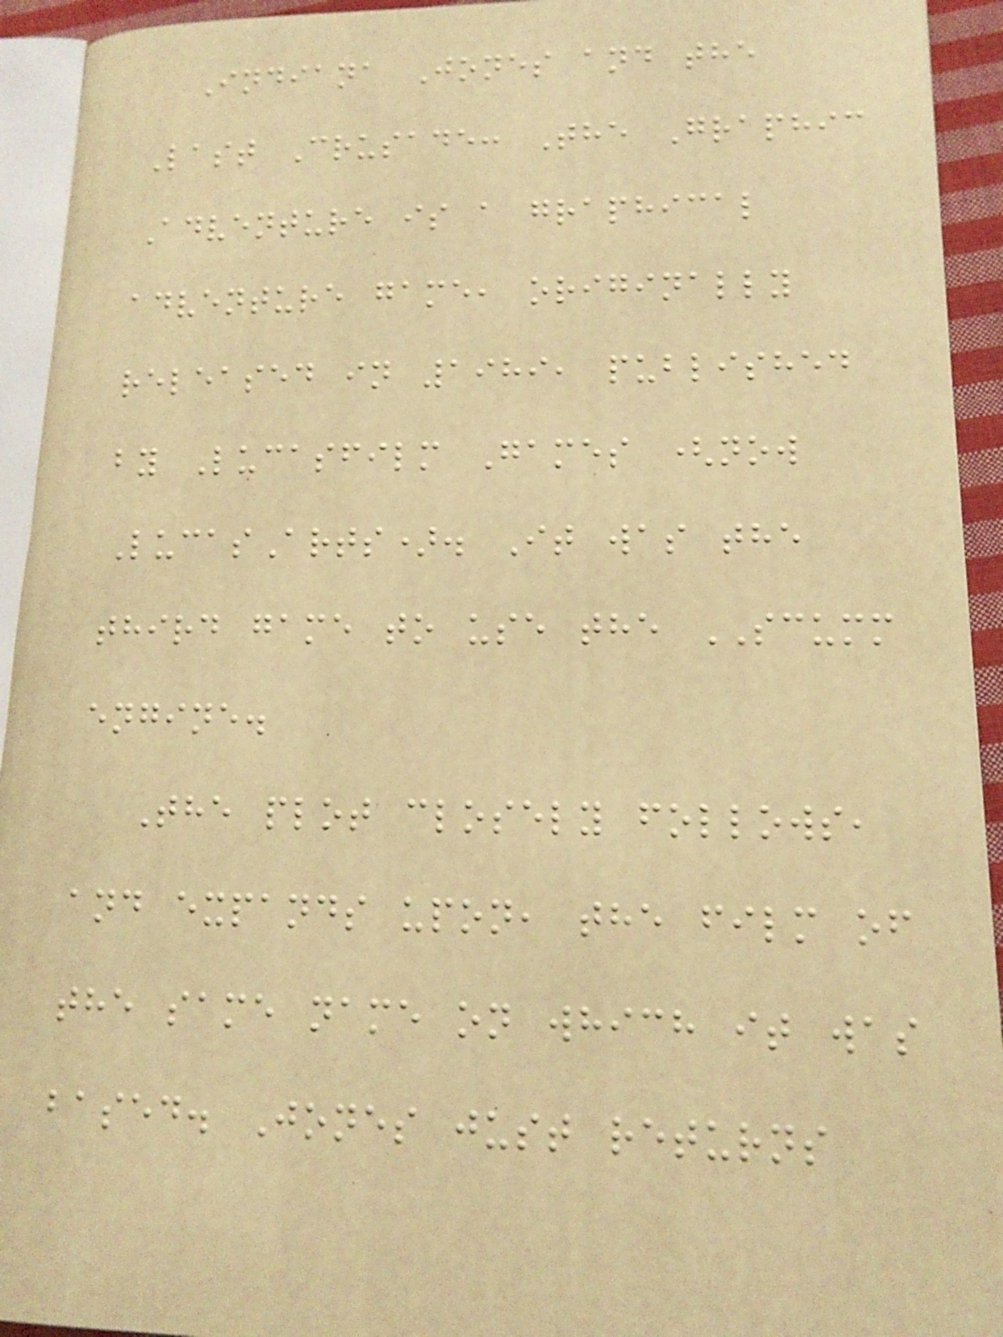Indiana Jones and the
Last Crusade: The Graphic
Adventure is a graphical
adventure game, originally
released in 1989, published
by Lucasfilm Games (now
LucasArts). It was the
third game to use the SCUMM
engine.
The plot closely follows,
and expands upon, the film of
the same name on which it was
based. Jones just returns
